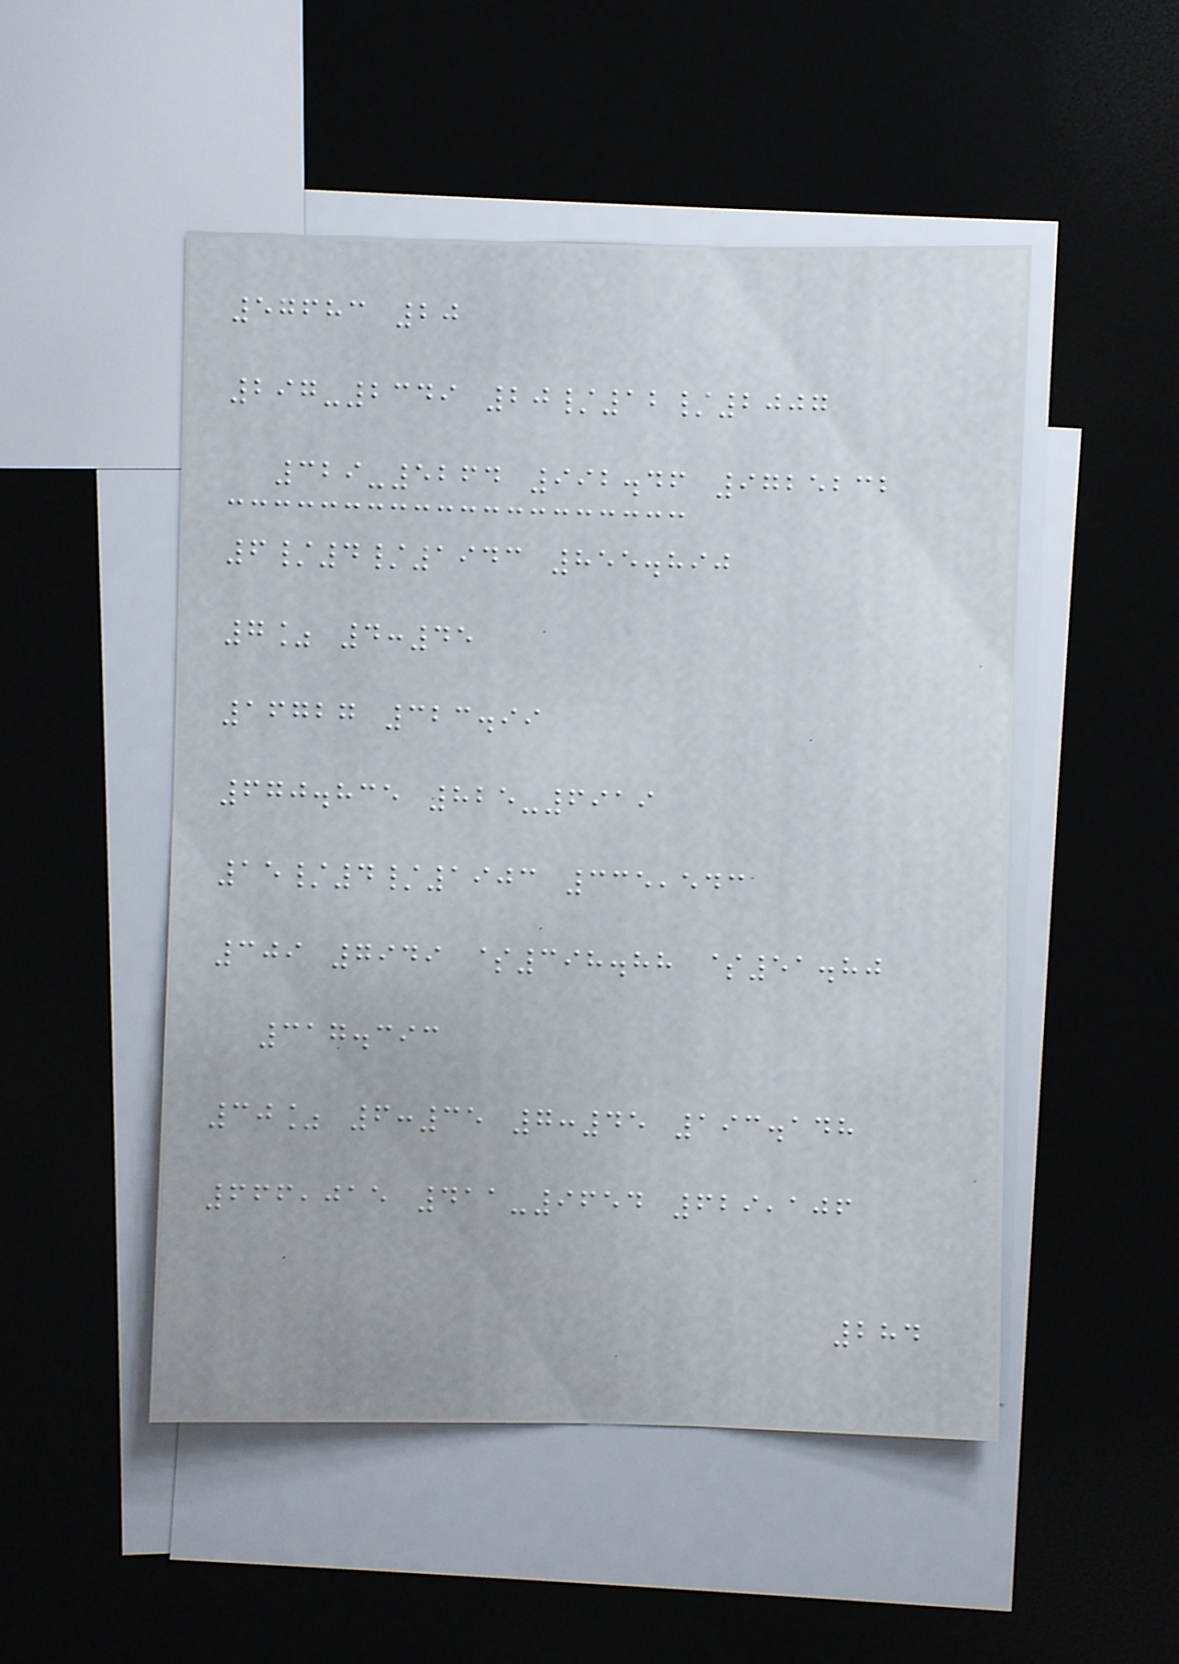57683 20
297-2349 20/12/2007
329-5264 992.46 9725232
6/4/1943 855.890
7% 4:45
16727 323.99
670.835 825-6919
15/4/1903 335,543
309 7949 $398.88 $51.80
317.393
30% 6:35 7:45 193.148
666,015 411-9654 629,106
284
